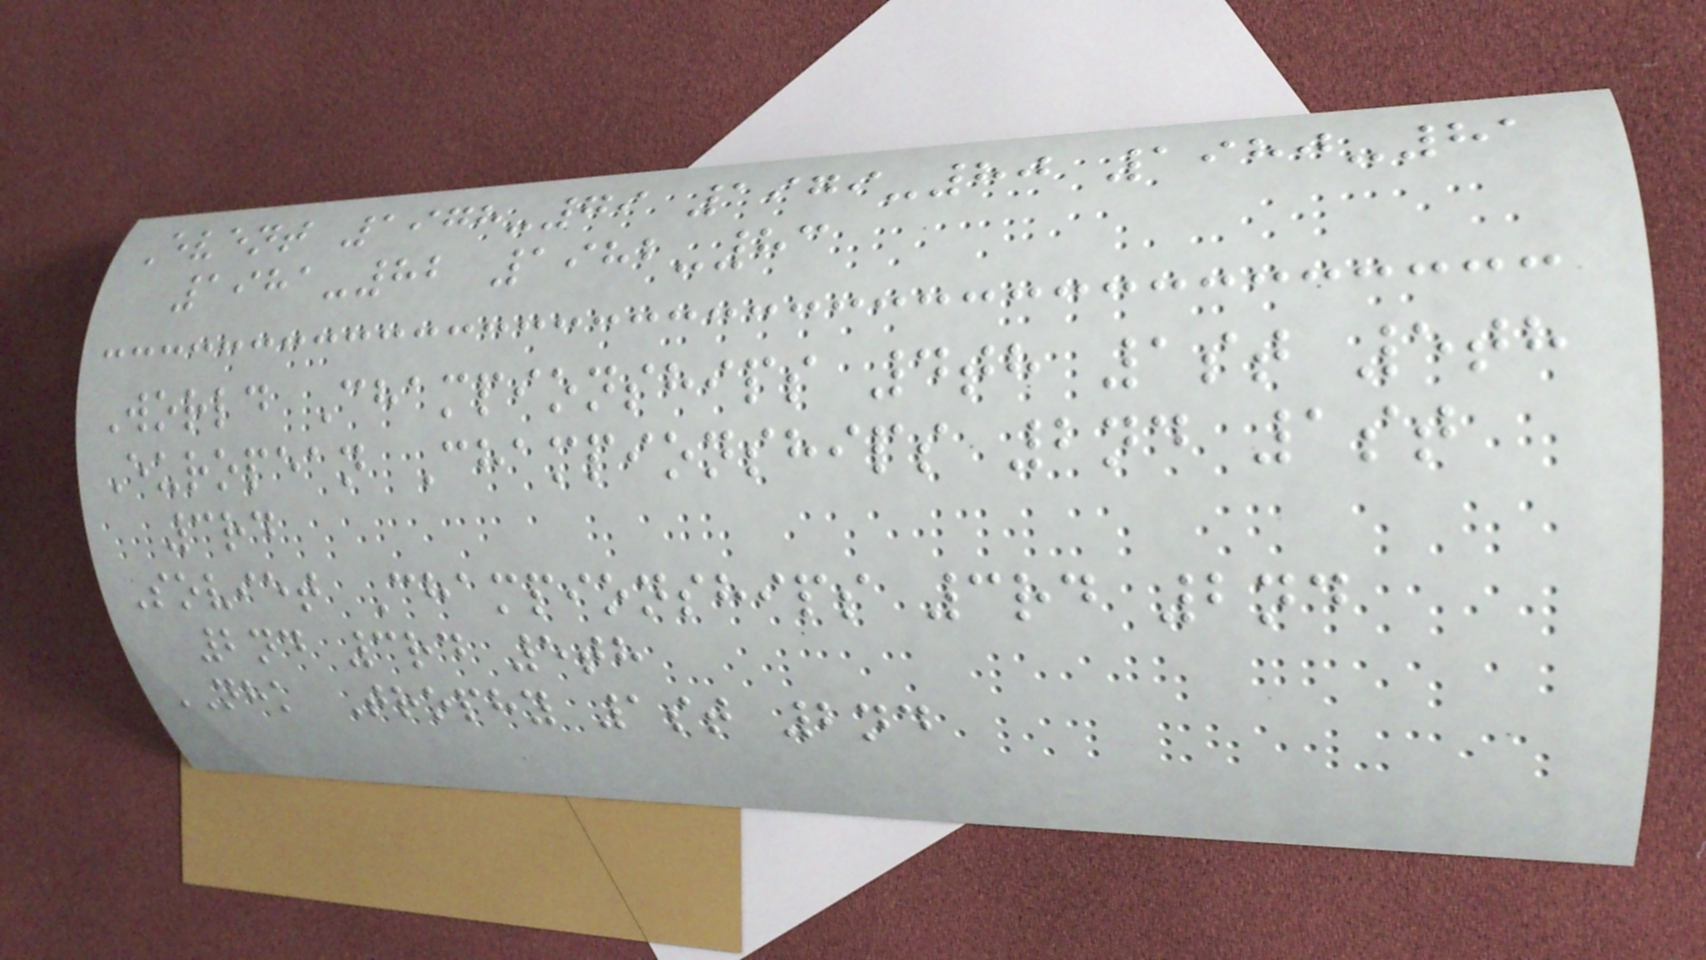Event 1978-79 1979-80 1980-81
1981-82 1982-83
World Championships 4th 1st 5th
European Championships 2nd 1st
3rd
Soviet Championships 3rd 2nd
2nd 3rd 5th
NHK Trophy 1st 2nd
